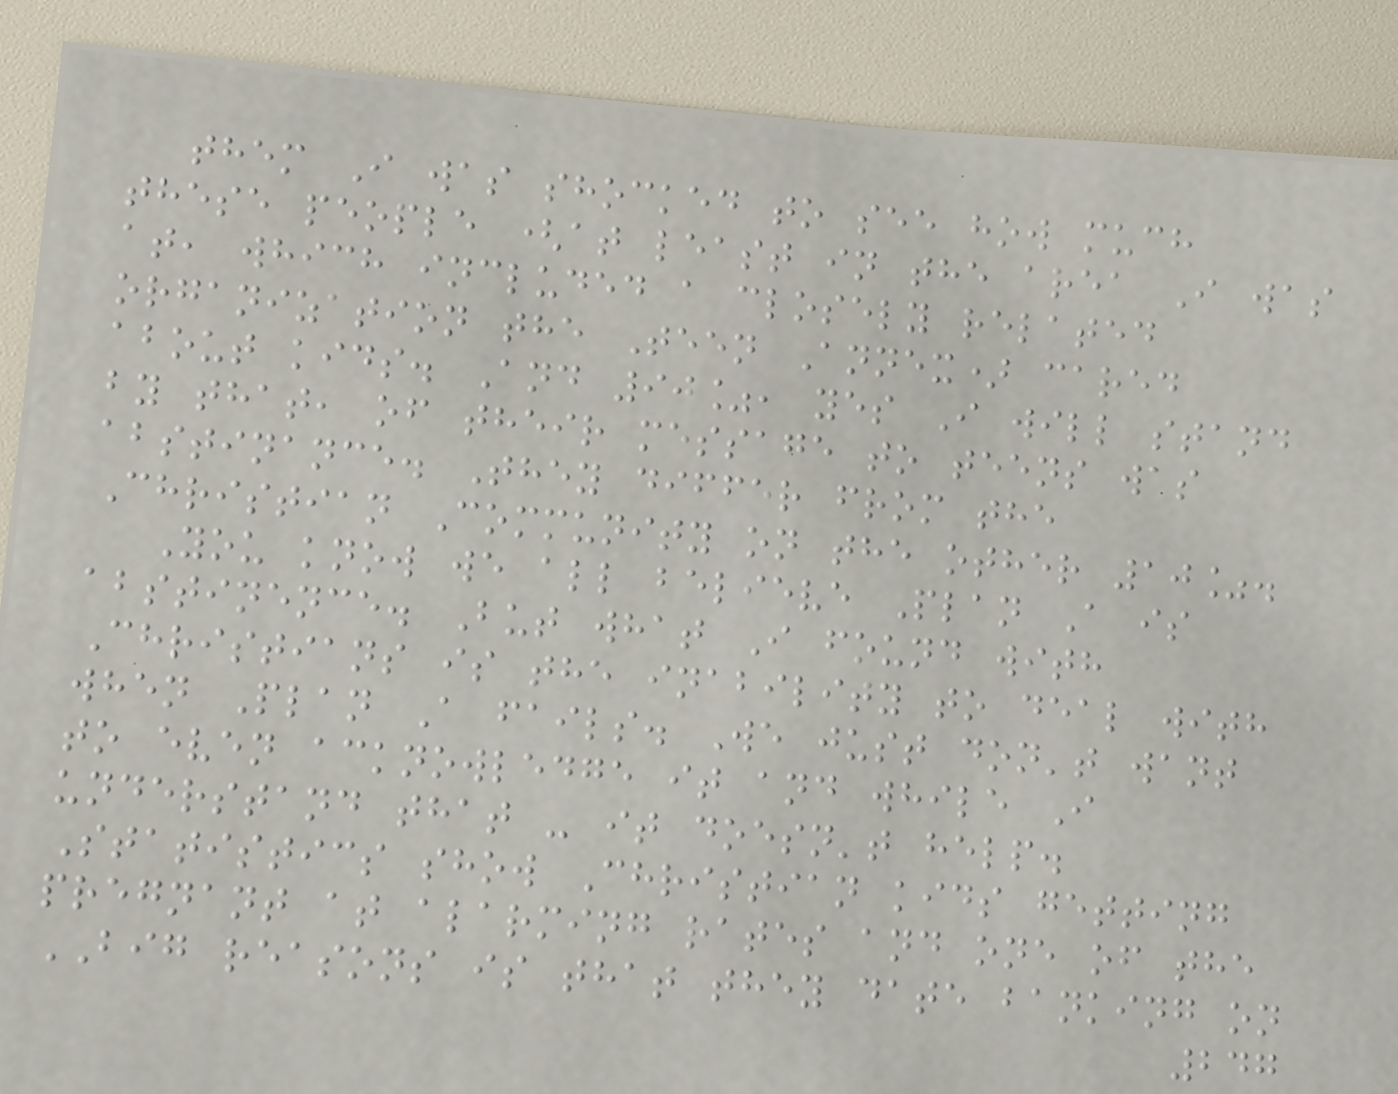them I was shocked to see how much
these people (at least in the area I was
at, which included a closely related
organization the Teen Annex) cared
about kids. And 90%, yes I will stand
by that, of their message to teens was
abstinance. They differ from the
Christian Community on the other 10%.
You know we all believe Plan A is
abstinence. But what I found with
Christians is the inability to deal with
when Plan A fails. We just don't want
to even acknowledge it and while I
understand that - it doesn't help.
Statistics show Christian kids getting
pregnant at alarming rates and one of the
BIG reasons is that they date banking on
247
